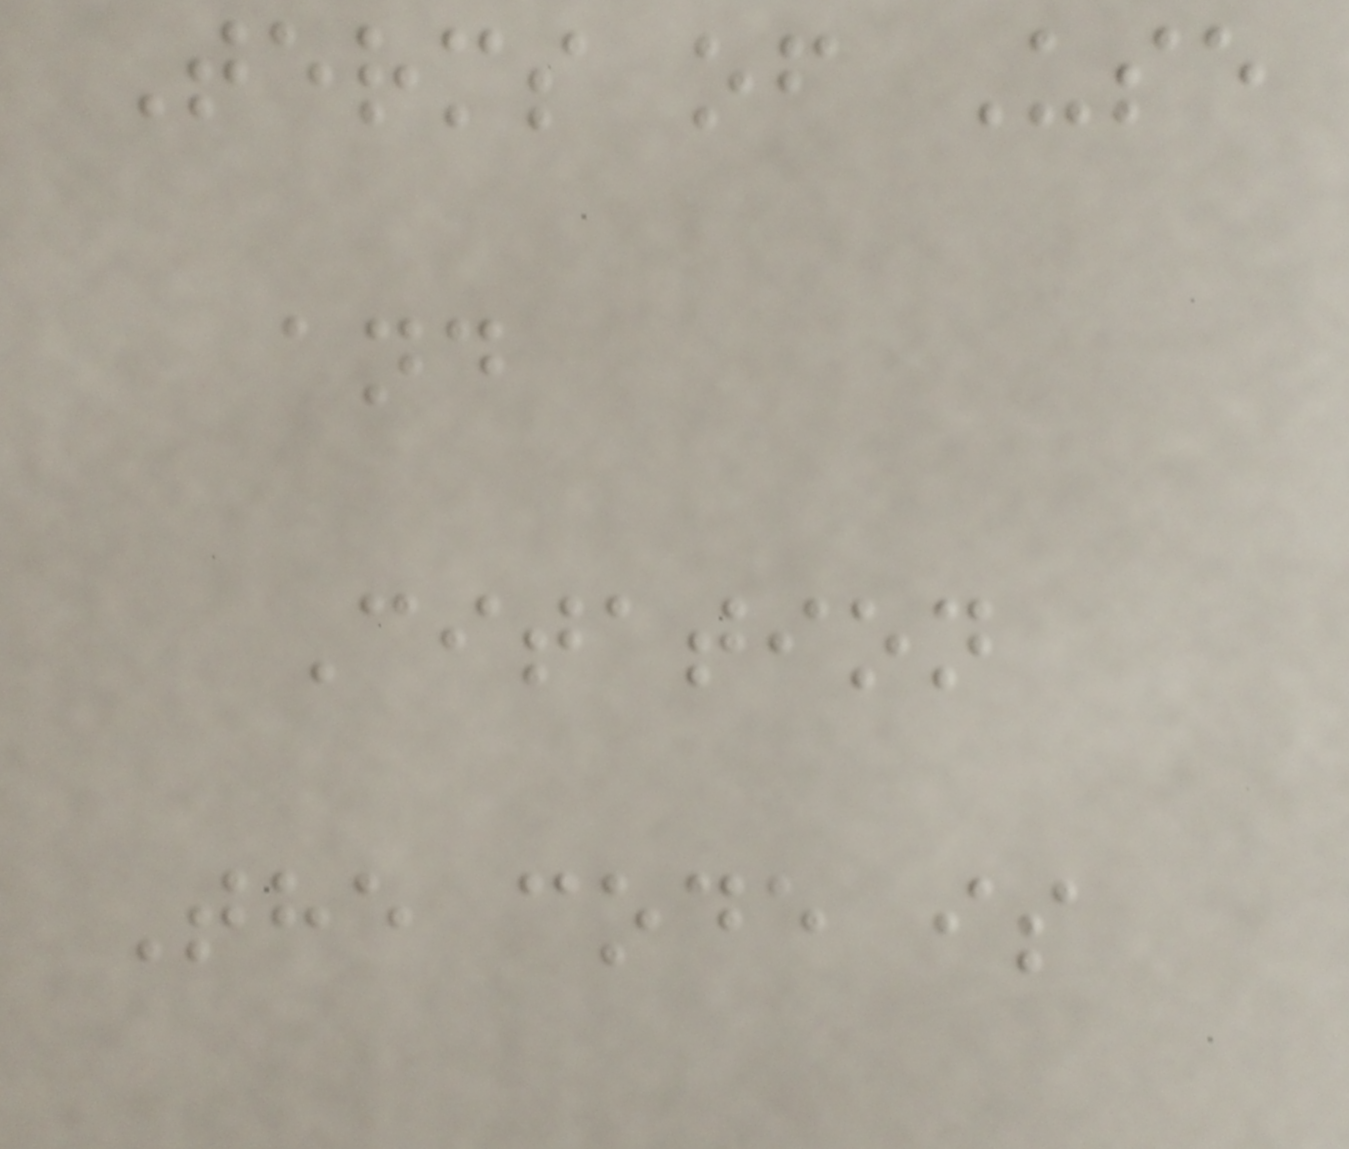Terms of Use
and
Citation
The code is
